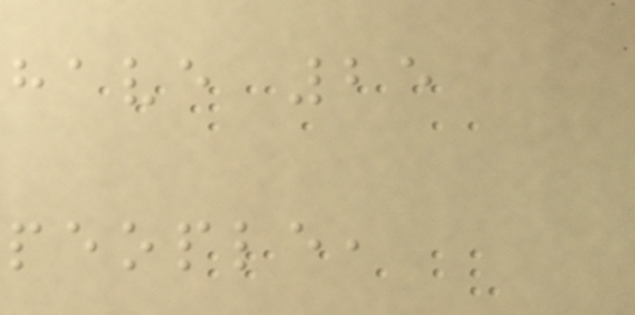have 25
people,
